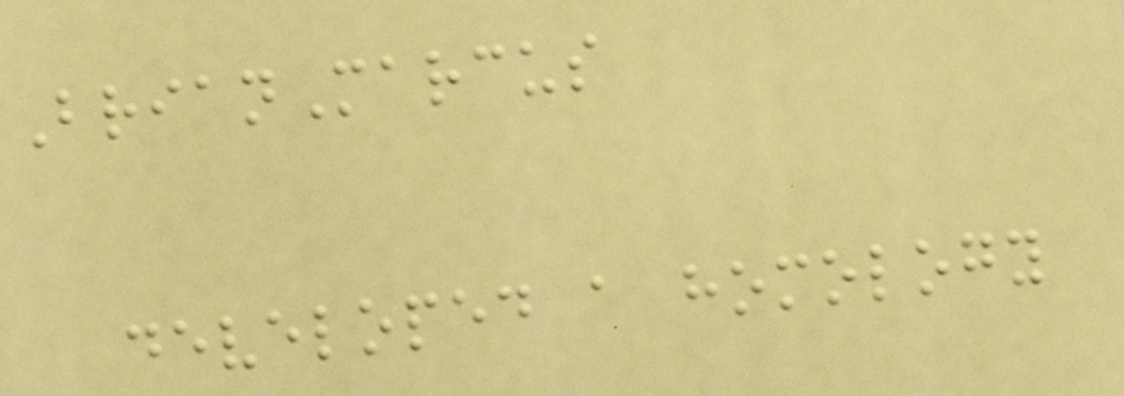BrianMarcus
developed a homology
